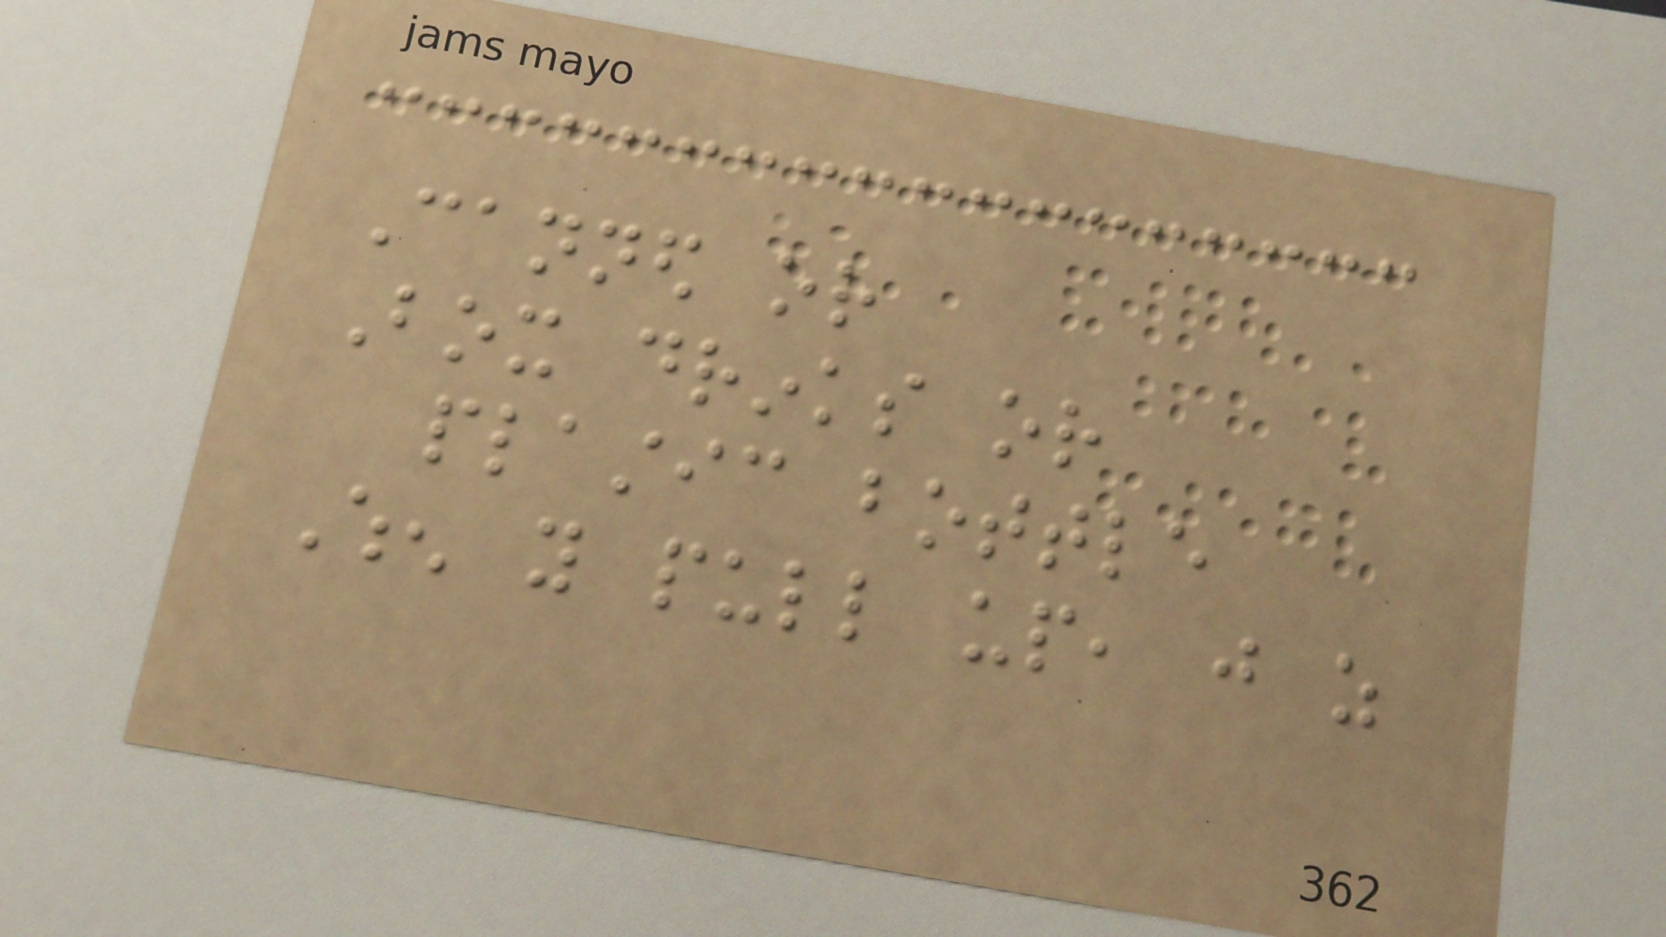Canned or
Box drinks or
plastic bottle
When you pull up, just as
